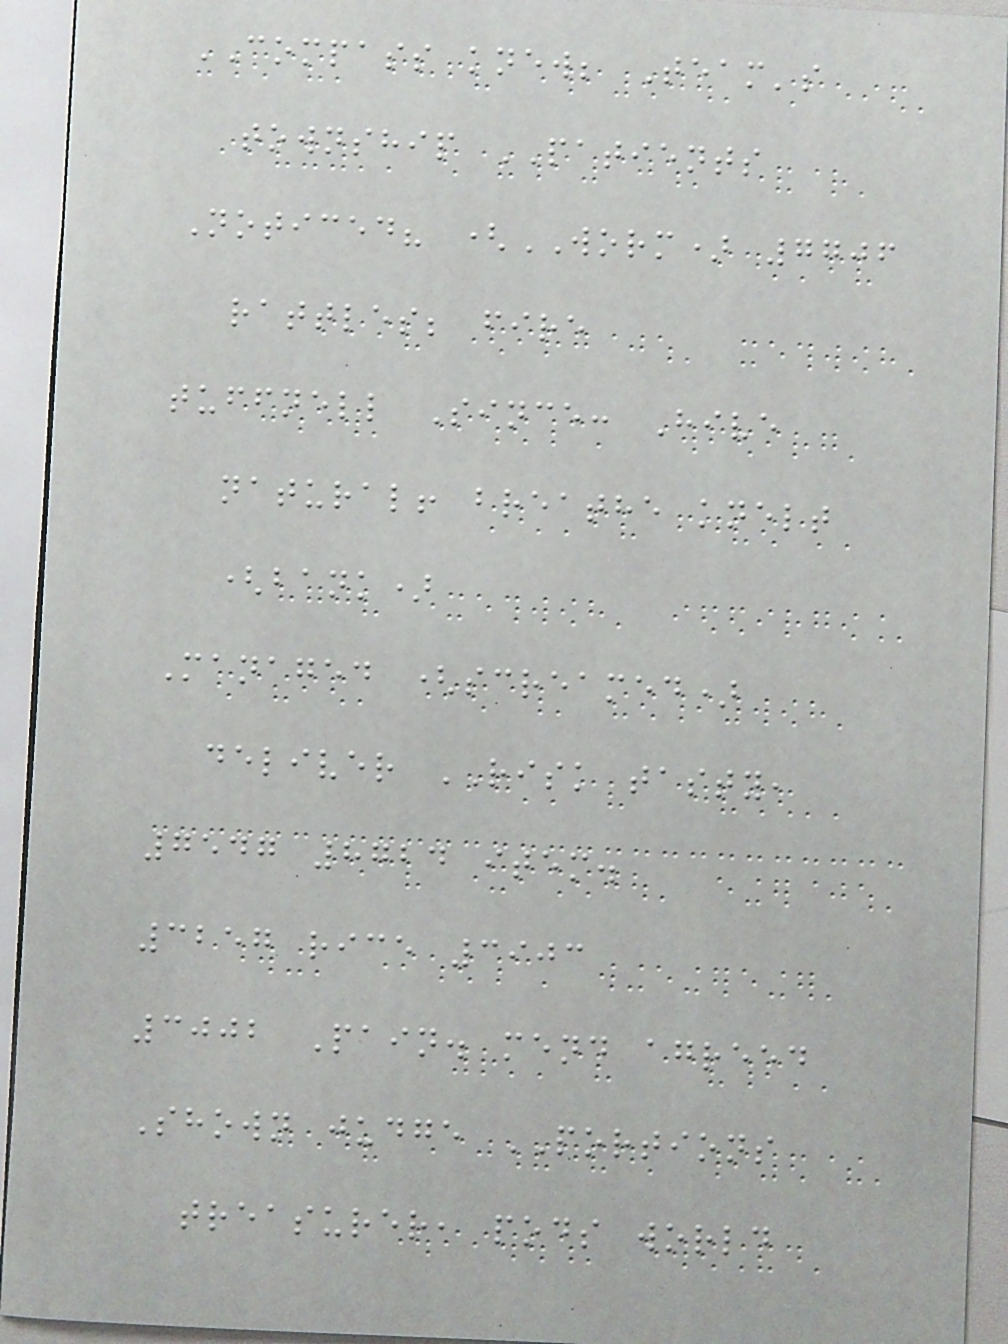COMPASS knew; Team's
township PATIENTS
Noticed? (WORM) 7706
rattles; fire
tuffnell Since: Hive
natural! breathe knelt
(bank)
Managed (screamed)
deliver RISK tasty,
7547 8724 item.
3257 rice 3903
3002 Pain. mend agreed
Shown judge PORTIONS
treasurer, pods world
